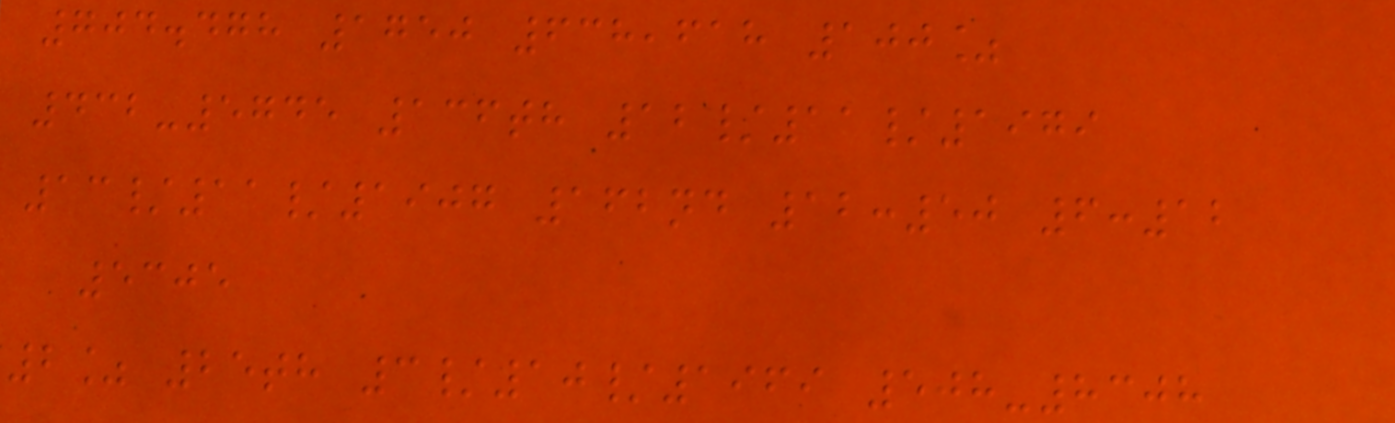704.478 1750 638,618 100%
432-5745 136th 12/11/1979
13/11/1907 162nd 12:50 6:12
5305
2% 25th 3/10/1969 508-8308
